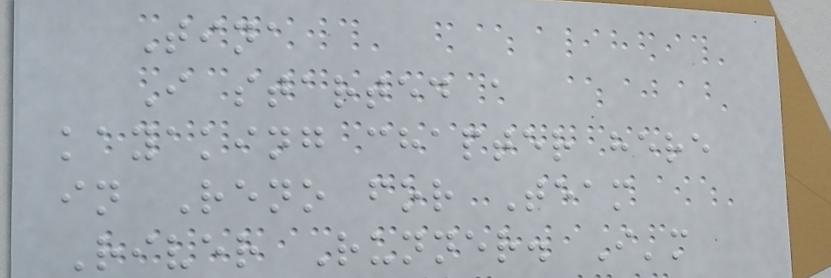Tina
I started a
kayaking chapter here
in Reno for Team
River Runner. I'm
